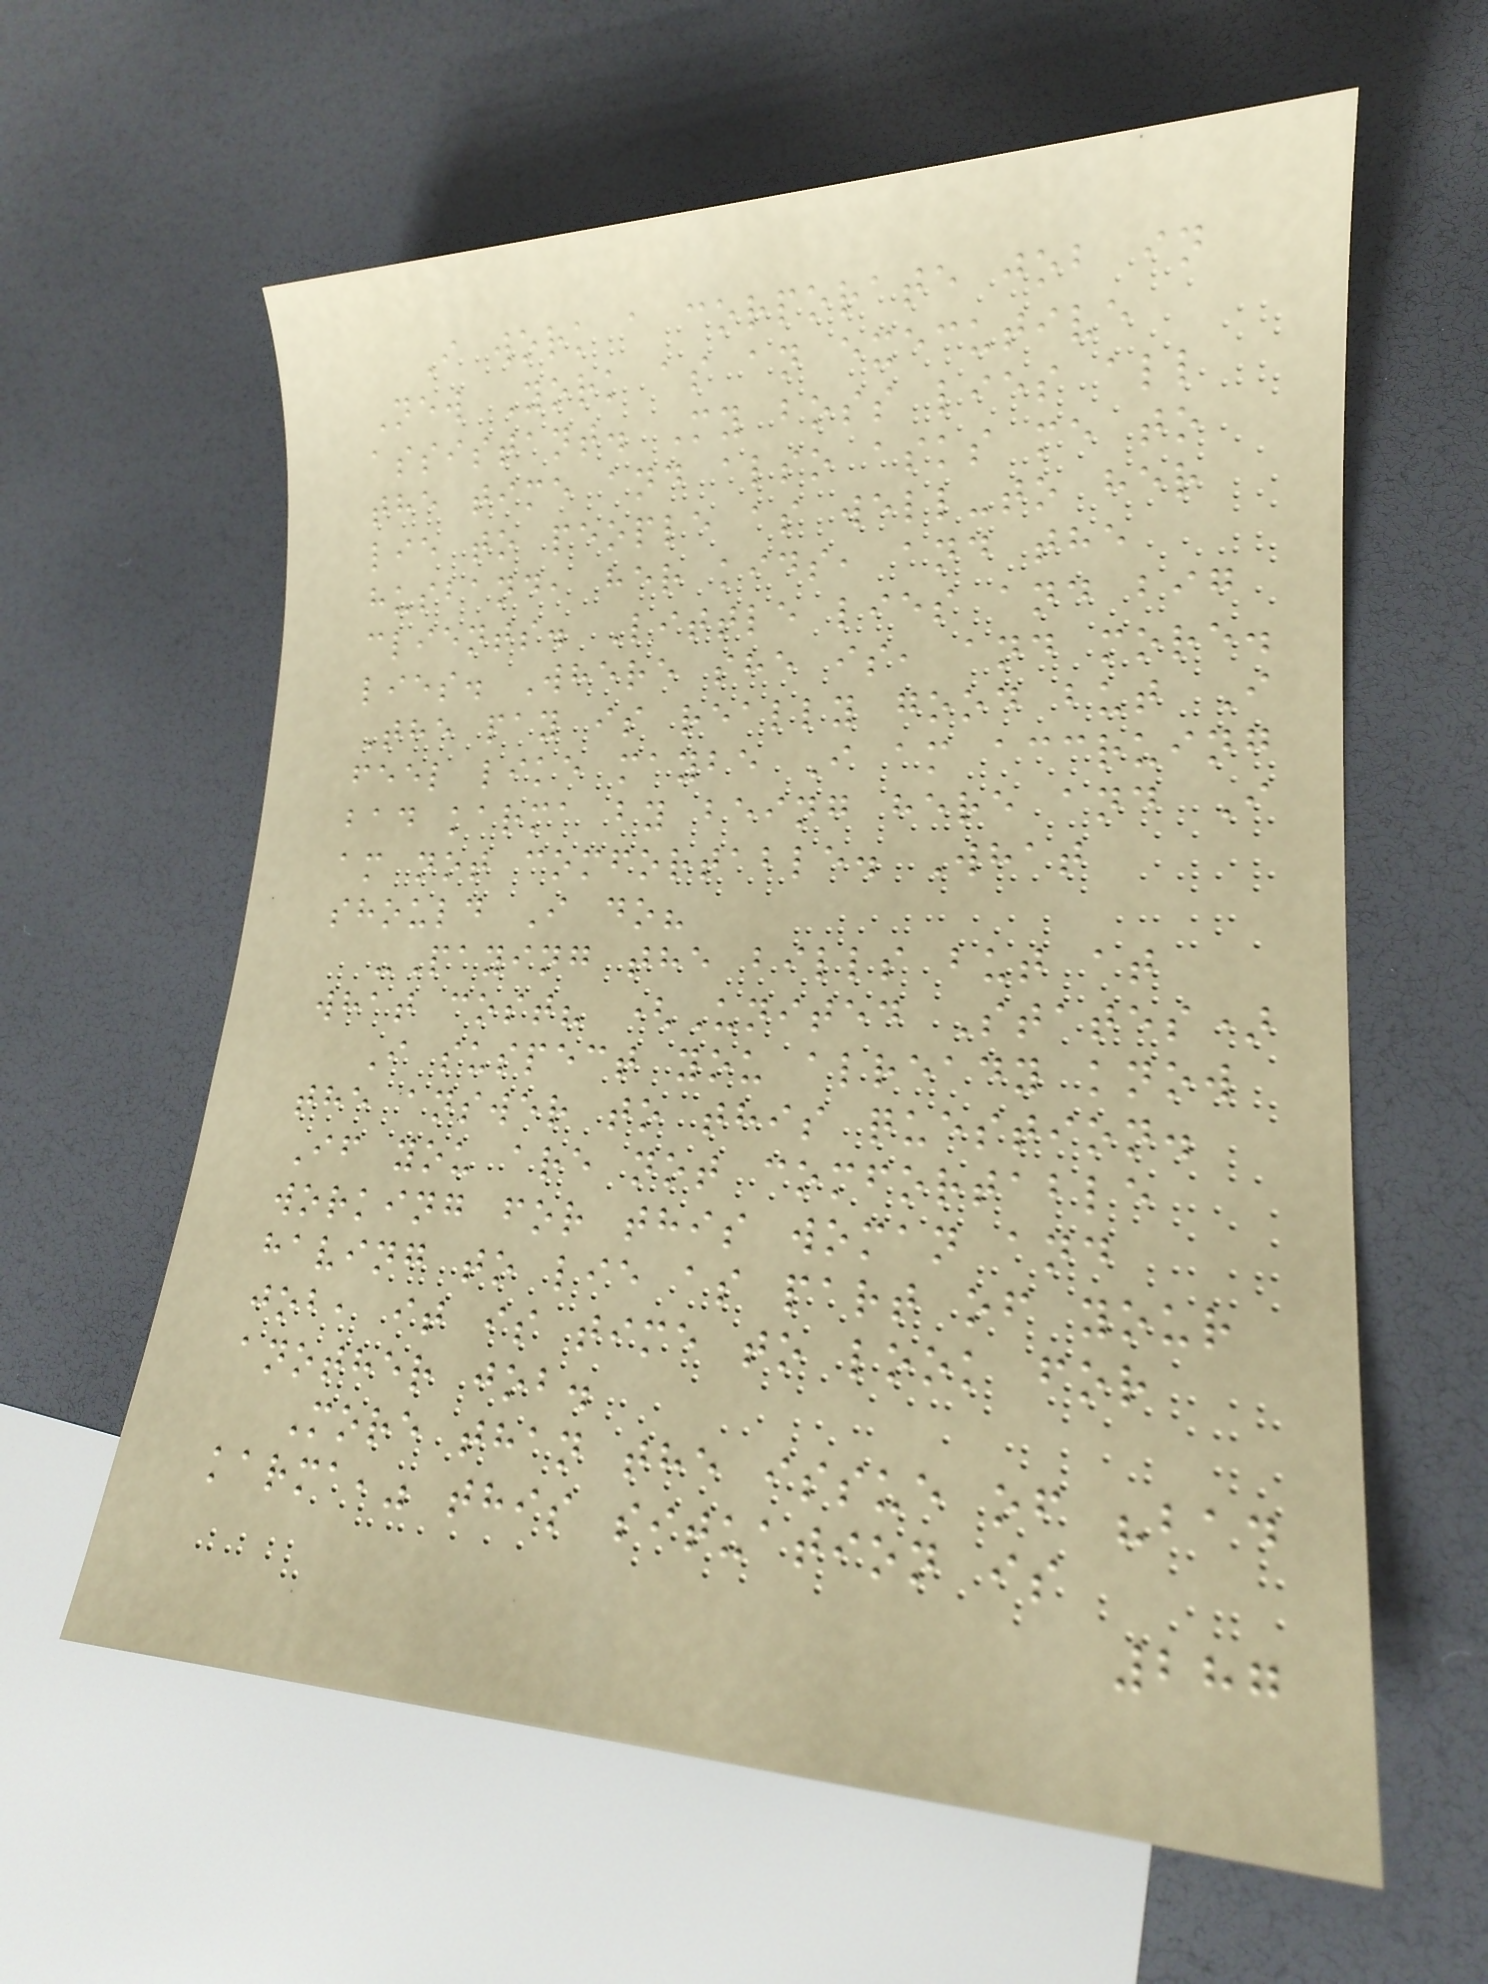I work a corporate job in
New York as an executive
assistant. My boss lies all
the time and also asks me to
lie to people as well-to her
husband, her kids, and the
clients. Little lies and big
lies. Where she is, and more.
The pay is really good but I
feel like maybe I am accruing
bad karma by being here and I
am not comfortable. What
should I do?
-Paying the bills but at
what cost? (United States)
I suspect you already know
the answer to this question.
If you are not comfortable
working for this woman and
having to lie as part of your
job, it is time to look for
another job.
More than the issue of "bad
karma," this situation is
287
